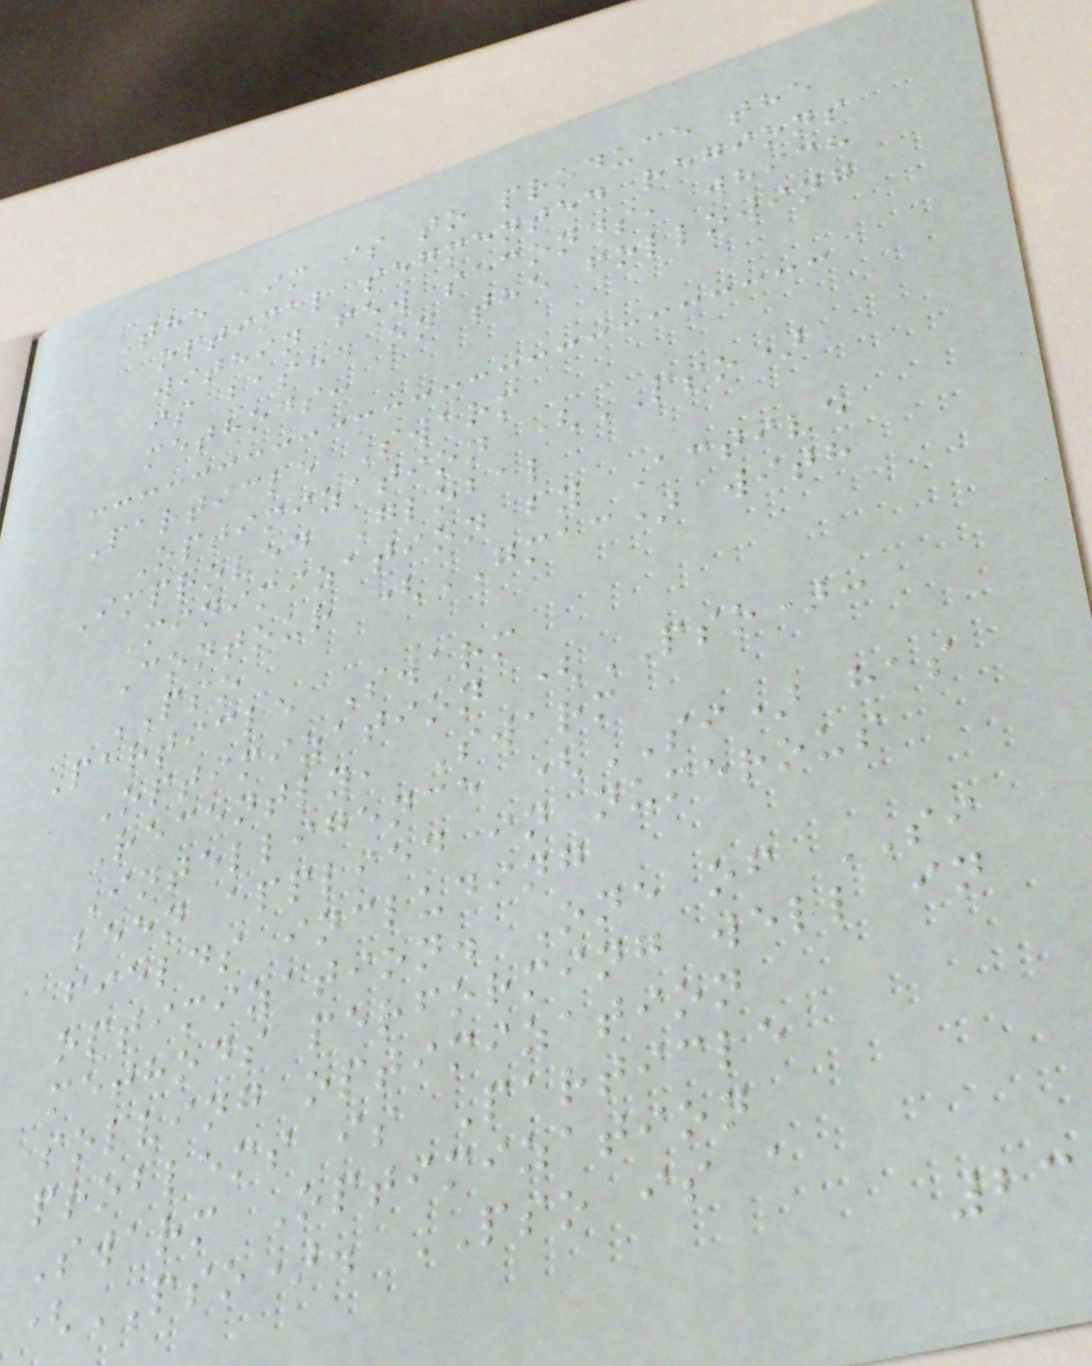The aim is to produce the
optimal segmented regions
within few seconds, which
is based on the following
methods:
Particle Swarm
Optimization (PSO)
Improved Global
Minimization by Active
Contour (GMAC) with
PSO
Particle Swarm
Optimization (PSO):
Recently, Swarm
Intelligence (SI) has
been applied in numerous
fields including
optimization. One of SI
methods performing well in
solving optimization
problems is Particle
Swarm Optimization
(PSO). PSO is a
23
